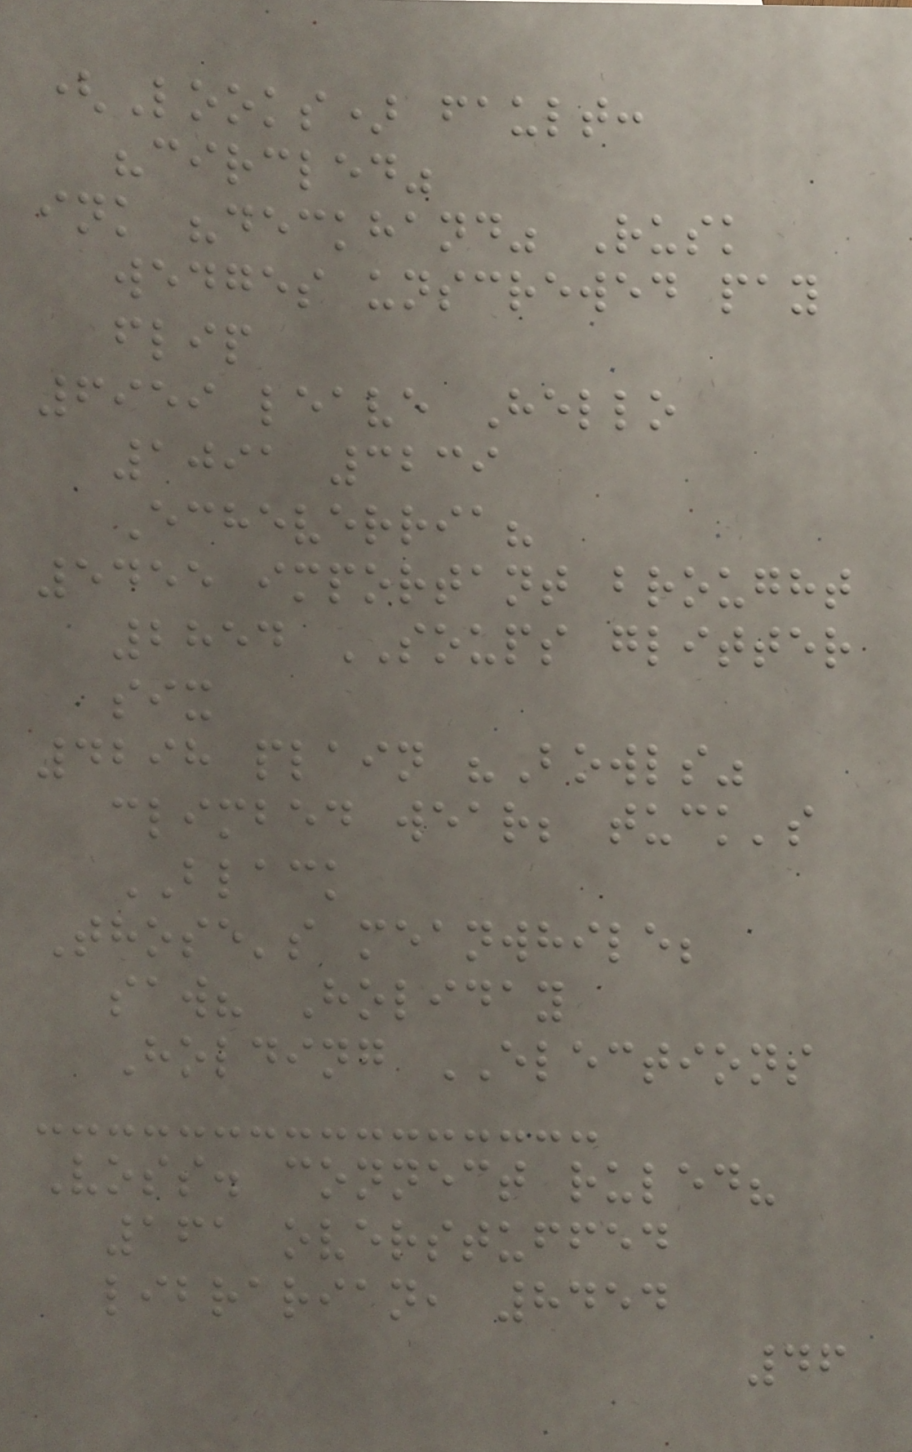(Looks) fault:
"circled"
ink "deckhand" Rusk
wedges unscrewed pay
flip
6959 leave Hello
1091 3239
Echeverria?
5455 important brought
2854 SOUPS glitter
six
4298 plain "Bowls"
climbed wear; tuck's
BLACK
Those's meanwhile;
saw? Holiday
Holding ELECTIONS
Voss. connect ruled?
161 overstuffed
librarian, 8454
46
